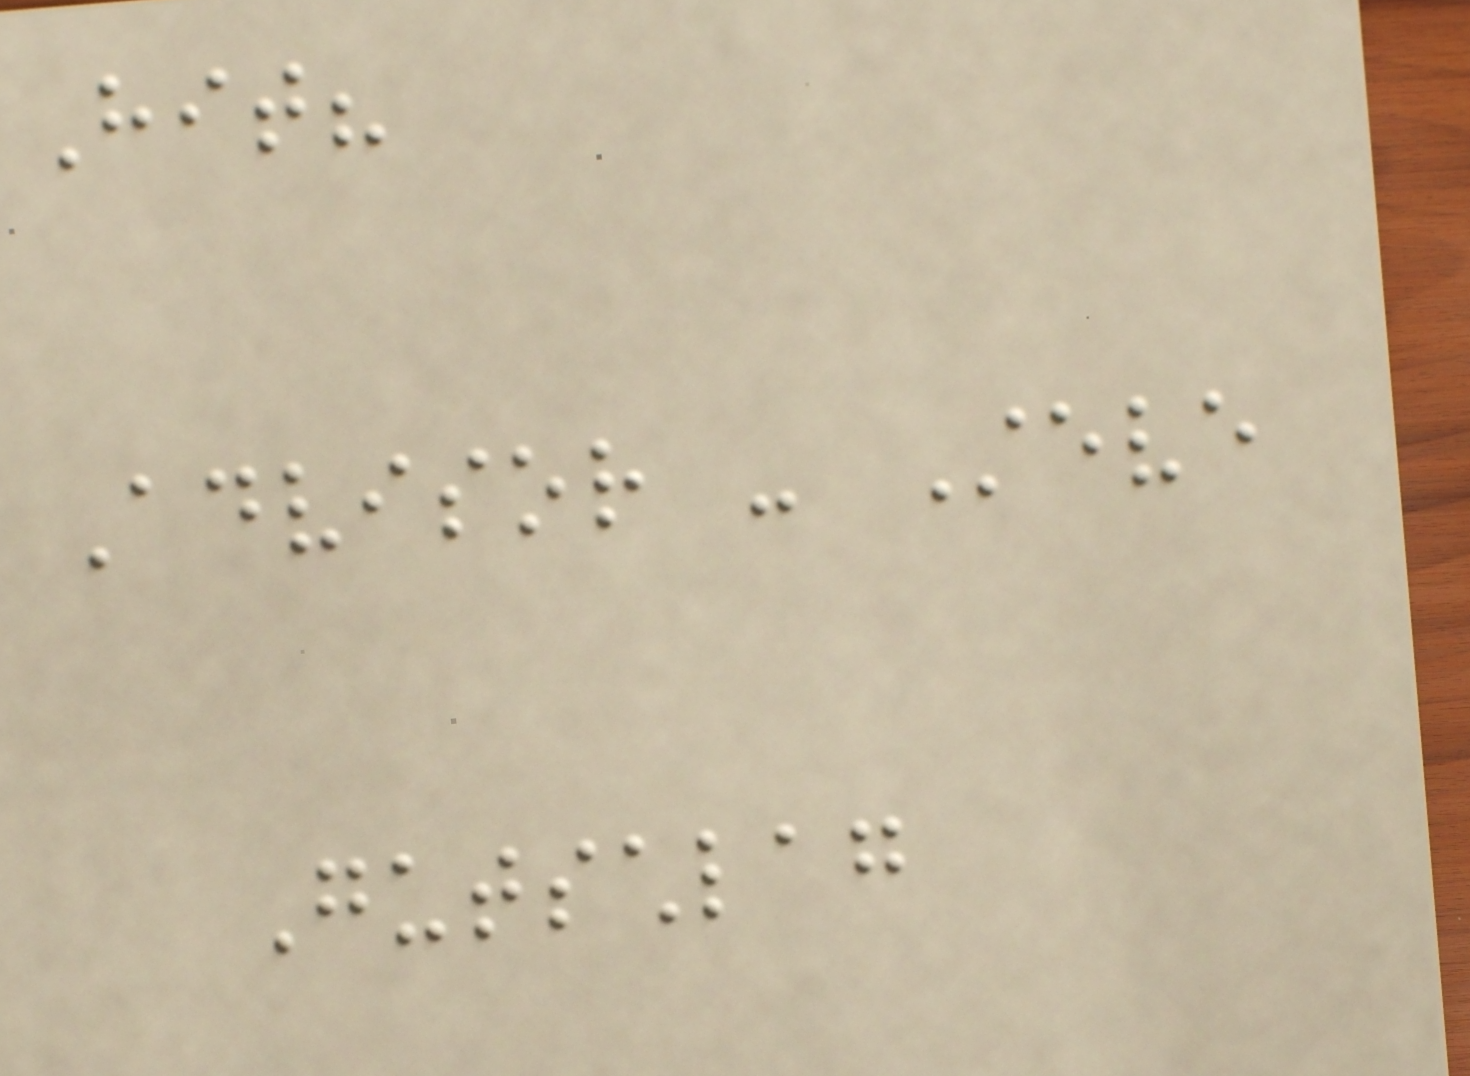Hit?
Advisor - Steve
Gutschlag
